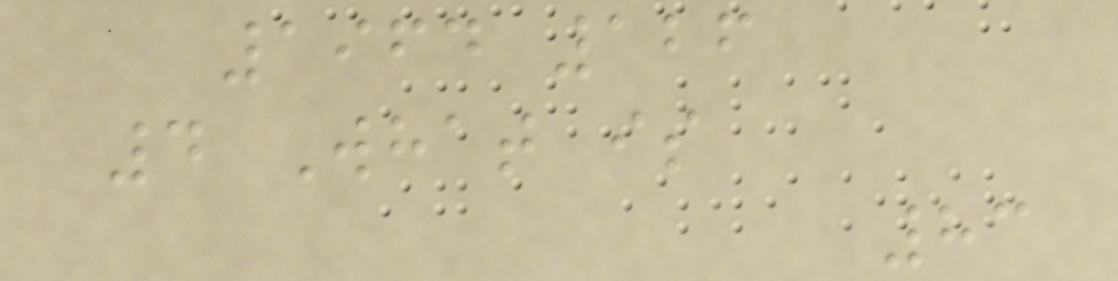1964 126
4 What is
83
